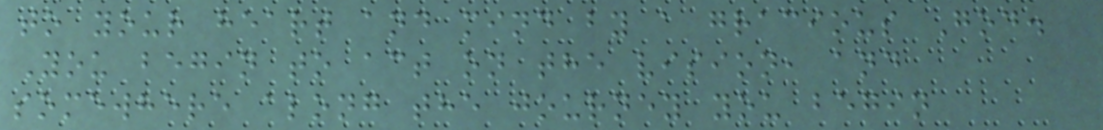to your heart and mind by a gracious God.
You begin to act on the vision, and
somewhere along the journey you begin
